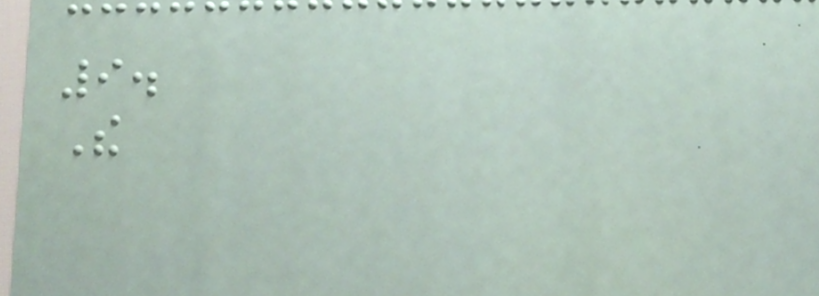9.
The
